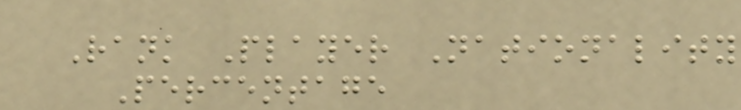Rank Player Nationality
Percentage
